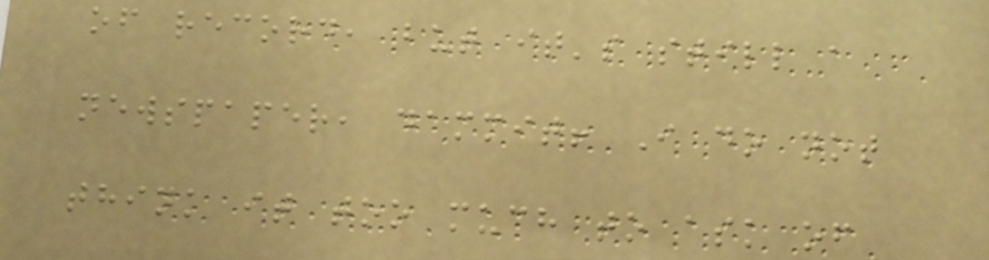of record, but it's still a
newspaper, dammit! I do not
think it too much to ask of
